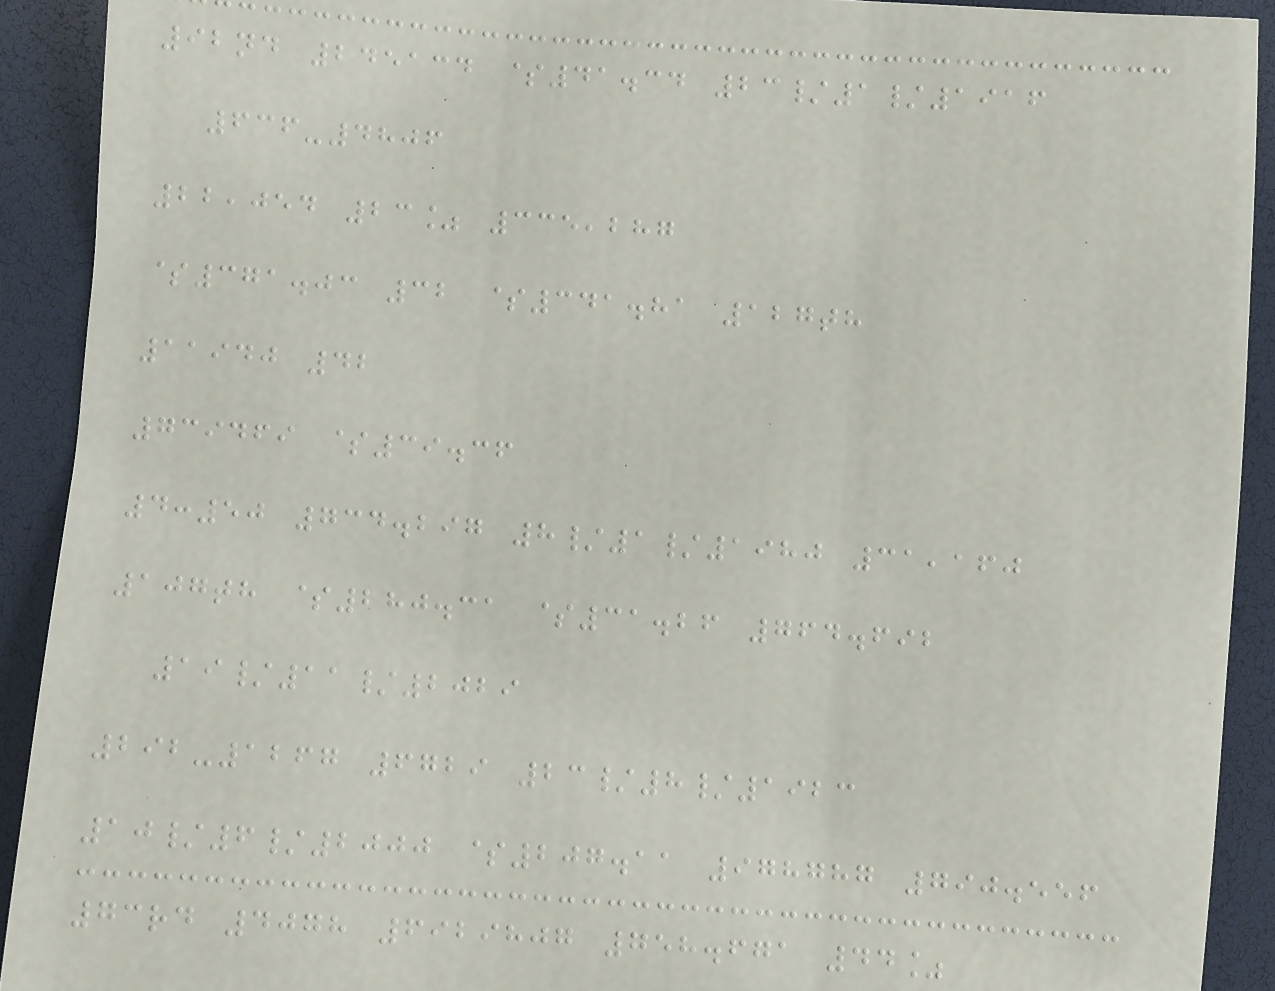92nd 245134 $41.34 23/1/1916
636-4806
22,054 23% 335,287
$371.03 32 $341.81 127th
11940 42
739469 $39.36
4:50 734.297 8/1/1980 31,160
107th $280.31 $31.26 764.692
19/11/2029
292-1267 6729 23/8/1923
10/6/2000 $207.11 978787 790.556
73rd 4078 6929807 758.671 44%
